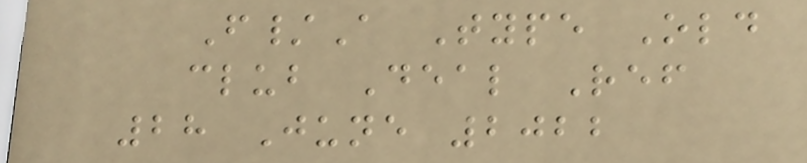F/A Type Old
club Deal Ref
28 June 2022
